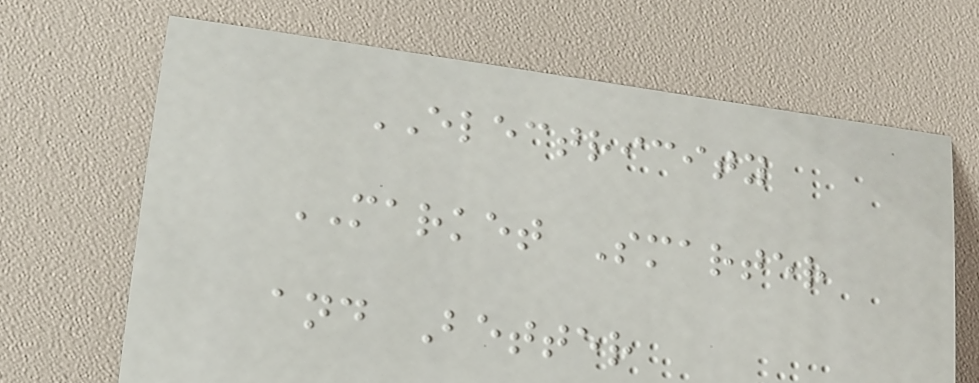ELECTRICITY
MARKET Smarter
and Better
